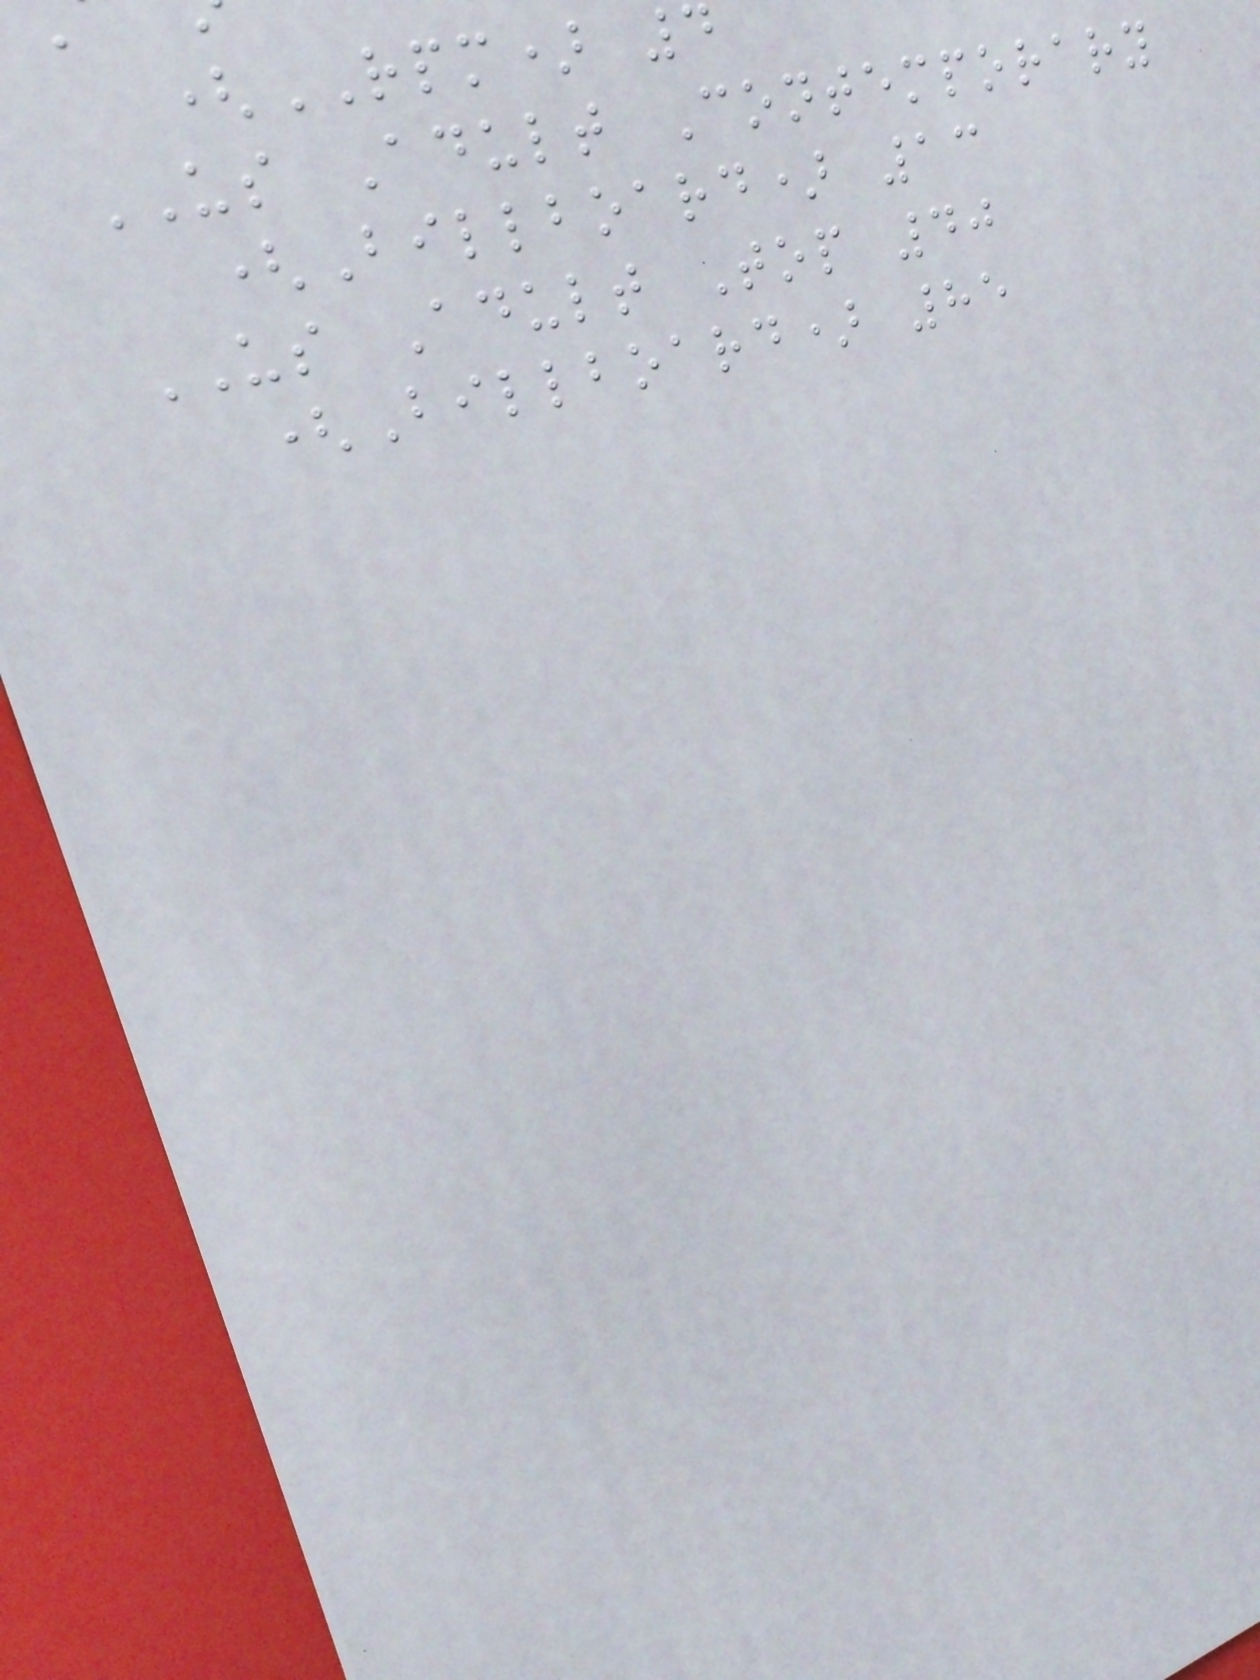(RPM) 4
US Adult Contemporary
(Billboard) 13
US Adult Top 40
(Billboard) 85
